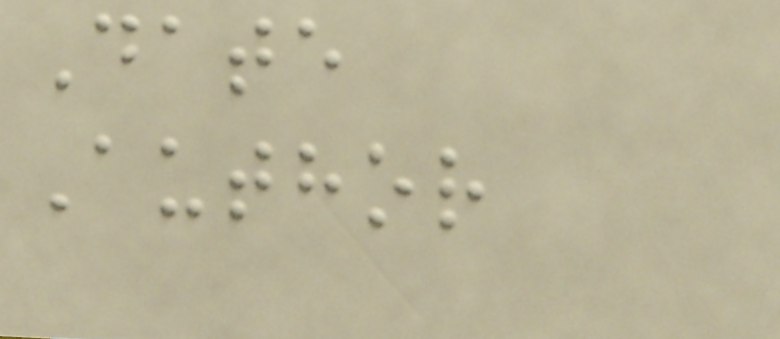Date
Author
